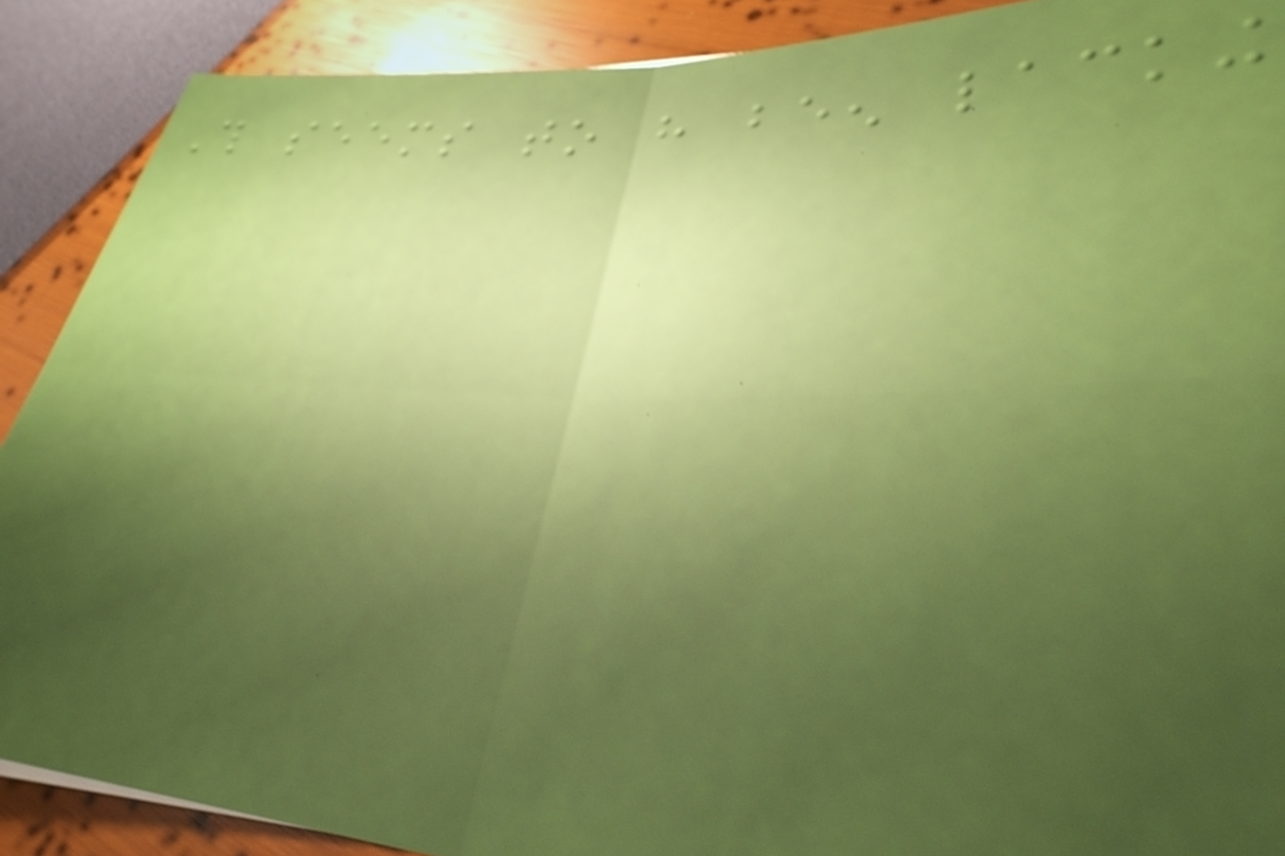This seems to have been lacking
